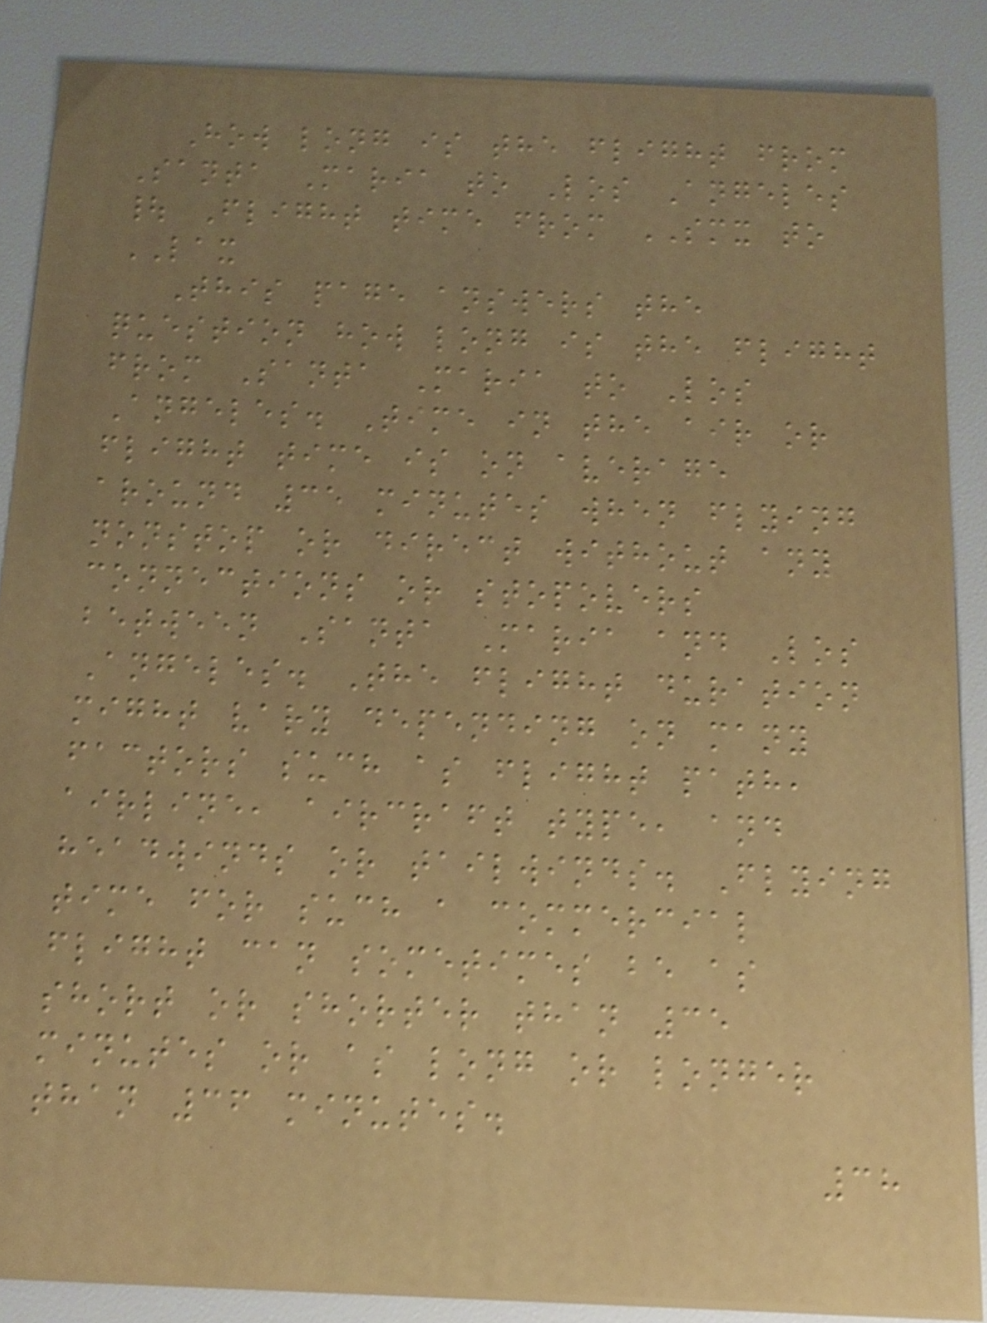How long is the flight from
Santa Maria to Los Angeles
| Flight time from SMX to
LAX
This page answers the
question how long is the flight
from Santa Maria to Los
Angeles. Time in the air or
flight time is on average
around 35 minutes when flying
nonstop or direct without any
connections or stopovers
between Santa Maria and Los
Angeles. The flight duration
might vary depending on many
factors such as flight path,
airline, aircraft type, and
headwinds or tailwinds. Flying
time for such a commercial
flight can sometimes be as
short or shorter than 35
minutes or as long or longer
than 36 minutes.
38
